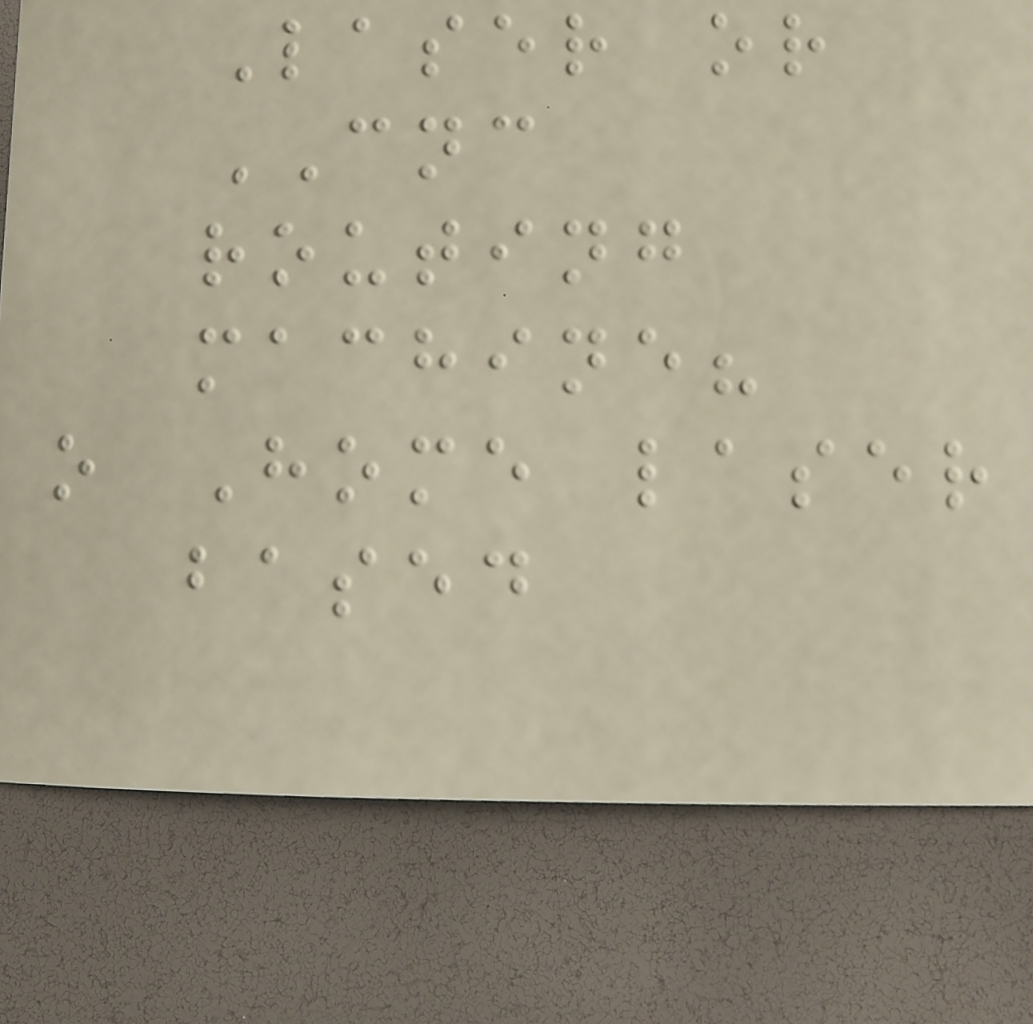Laser or
CNC
routing
machine?
o Home laser
based
